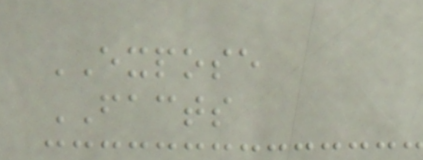EXPOSE
FACTS
